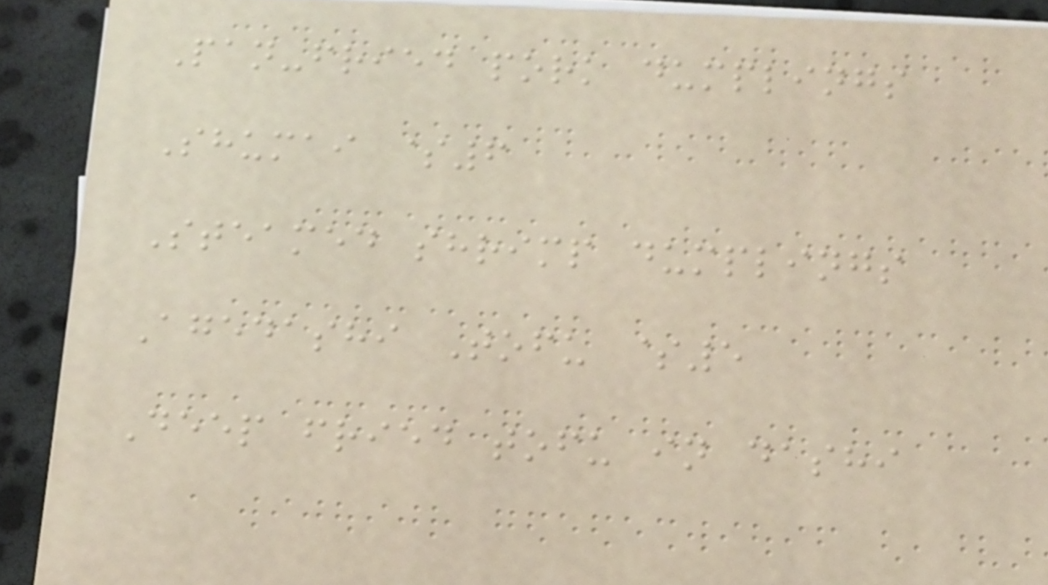Pan-fried pork dumplings
Shumai $6
Steamed shrimp dumplings
Agedashi Tofu $5
Deep fried tofu in dashi
